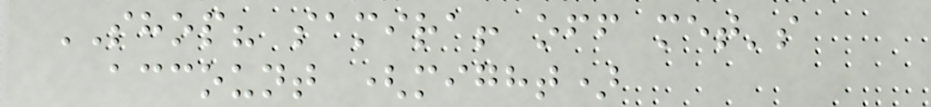SHOP? samira! off met's
account (might)
